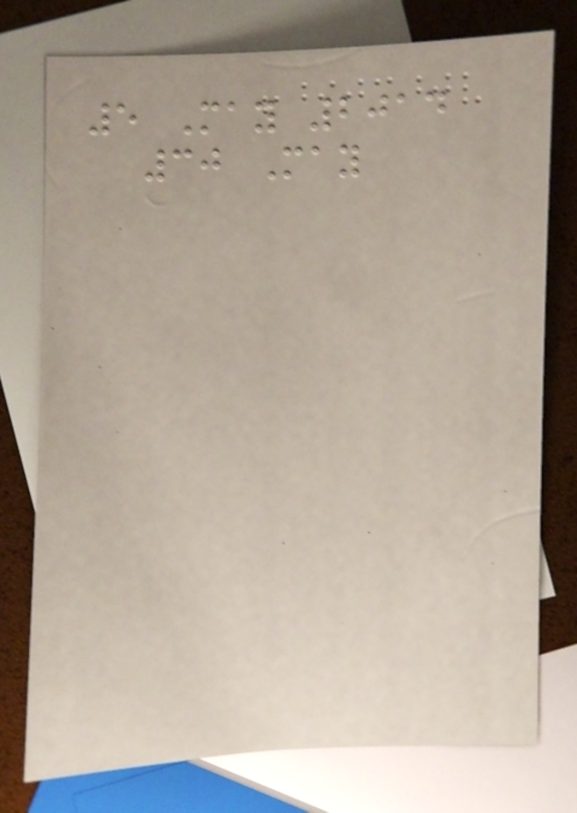5 May 2014
30 May
